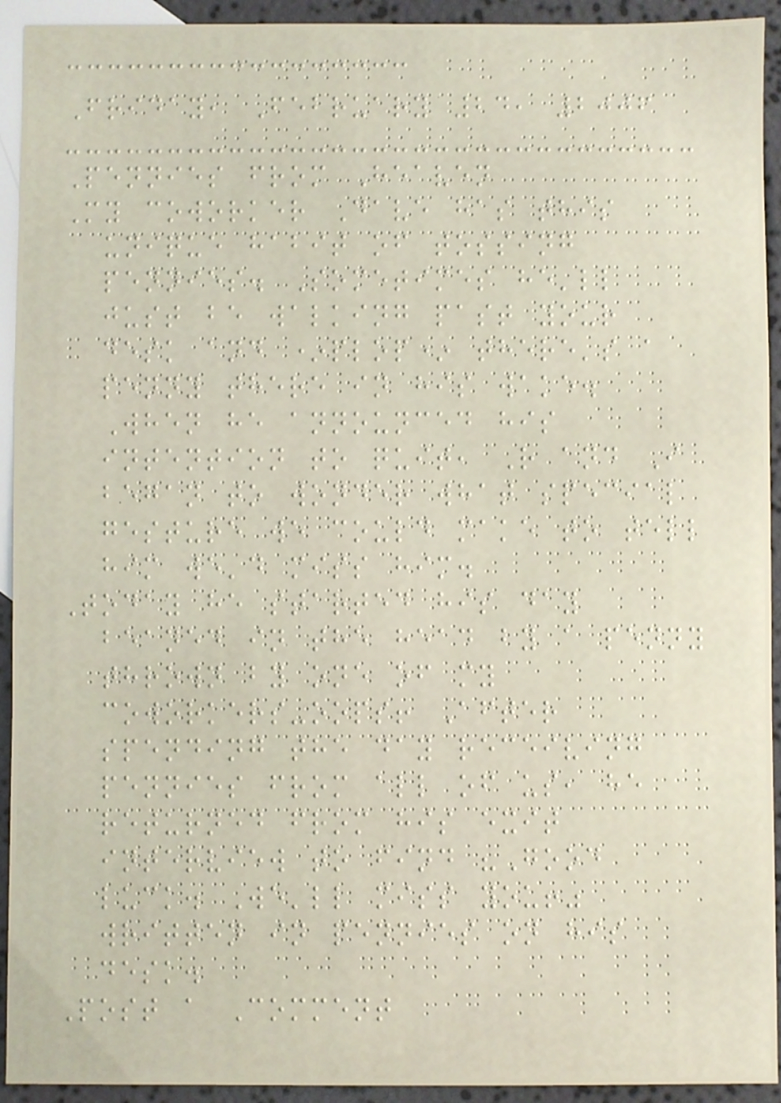Friday, February 24, 2006
Pennies from Heaven
My coworker Dave has this
unique habit of tossing
pennies. Sometimes he'll
just be walking past your
desk and *plop* there's a
penny there in his wake.
When he announced his
intention to quit, R and I
began to wonder what special
gesture we could make to tell
him we'd miss him.
Today he started his day
beaned in the head by a penny
thrown by one of my
coworkers-oops! After
spending the day receiving
pennies from all of us, he
returned from his exit
interview to find "Good
luck. We'll miss you!"
written in pennies on his
desk.
Post a Comment
